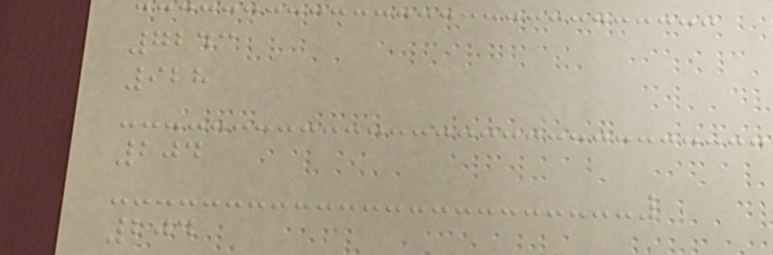7243
928
204
204
